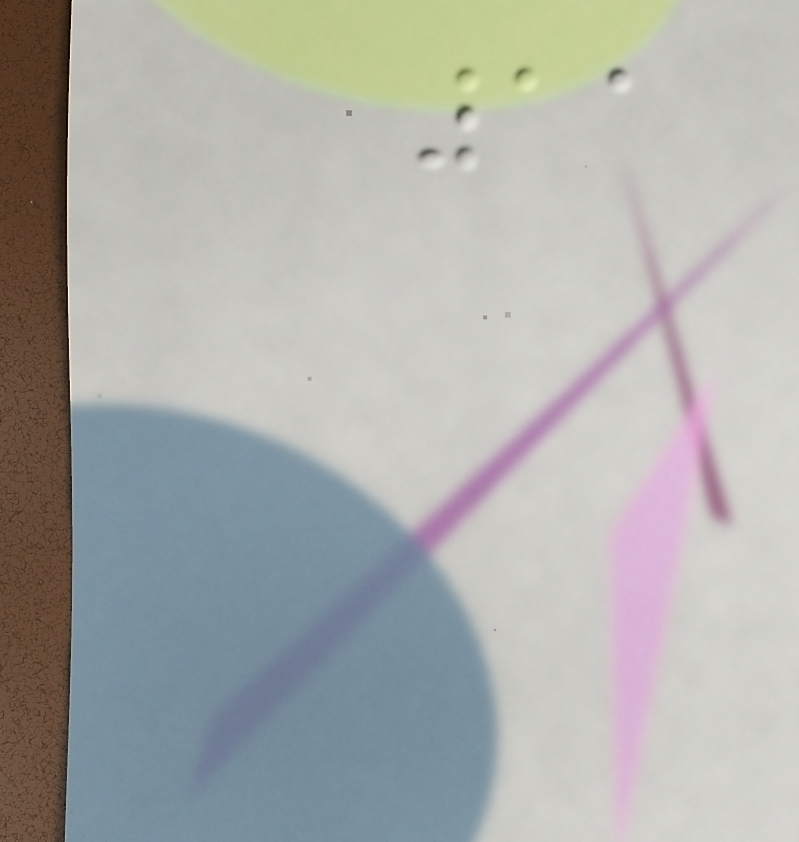11
